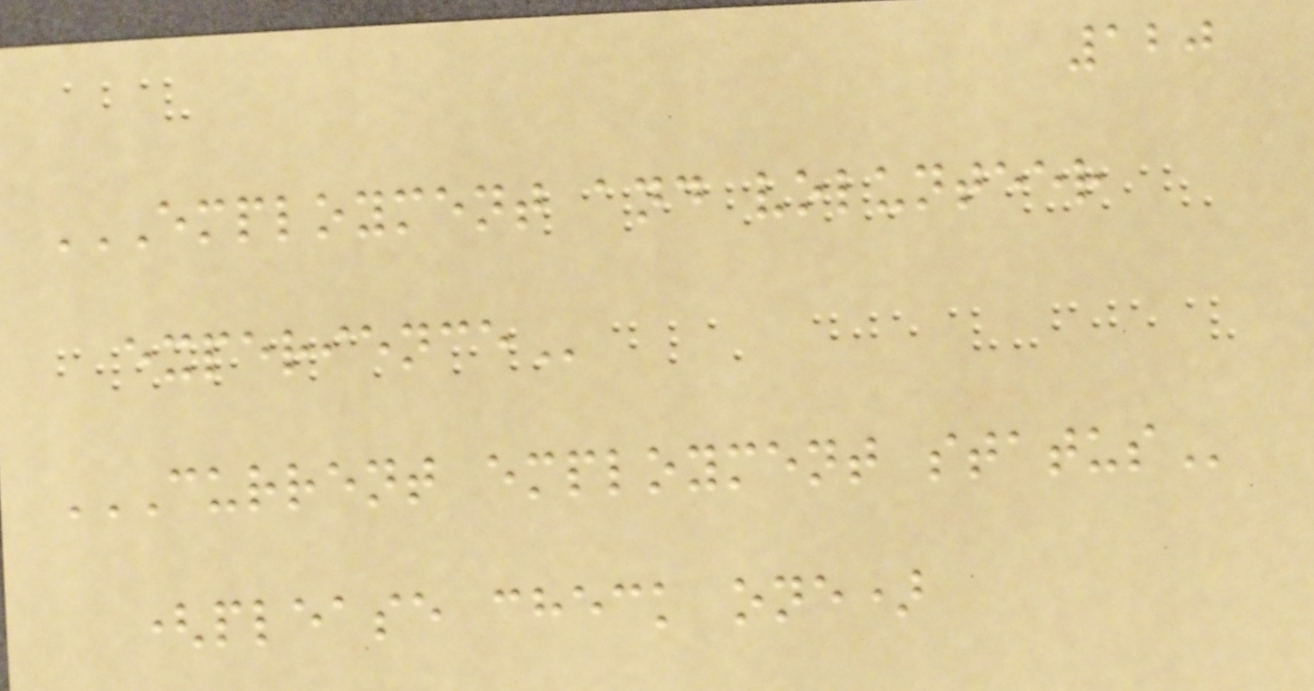120
EMPLOYMENT AND VOLUNTEER
EXPERIENCE
CURRENT EMPLOYMENT STATUS
(please check one)
